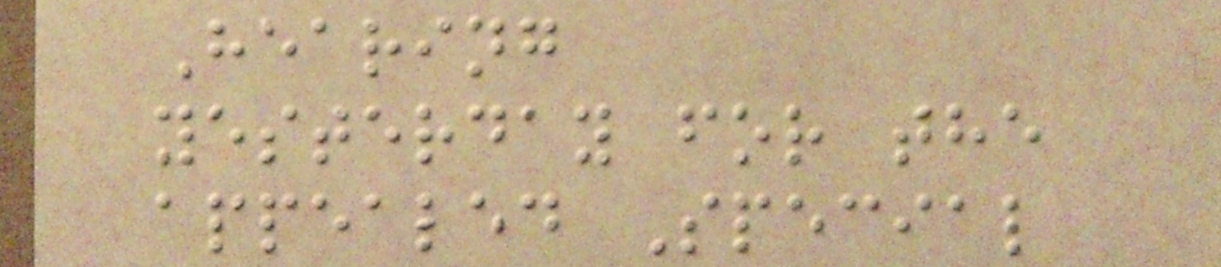Hearing
yesterday for the
appealed Special
